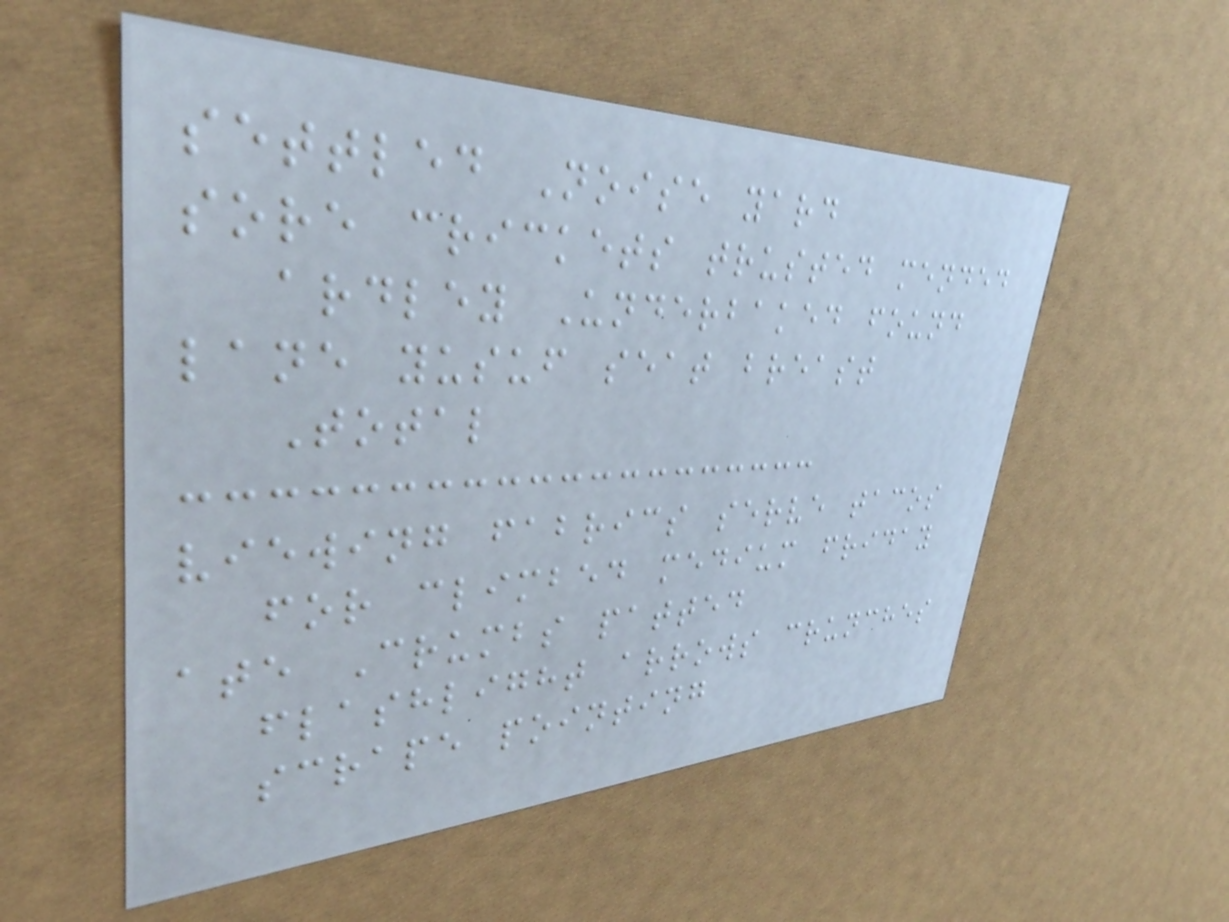settled Noise yard
sore crickets trusted mended
ardley Underbaked found
lane yusuf seat breast
Total
viewing fabrics serve tacos
for climbed medium friday
ate Crumbs patted
flashlight arrows crunches
scrape pointing
